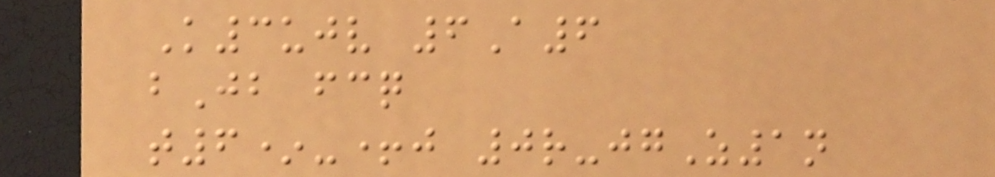K3ujv 6A6
bJb fcq
t6*-+j 0r-jgZ1n
